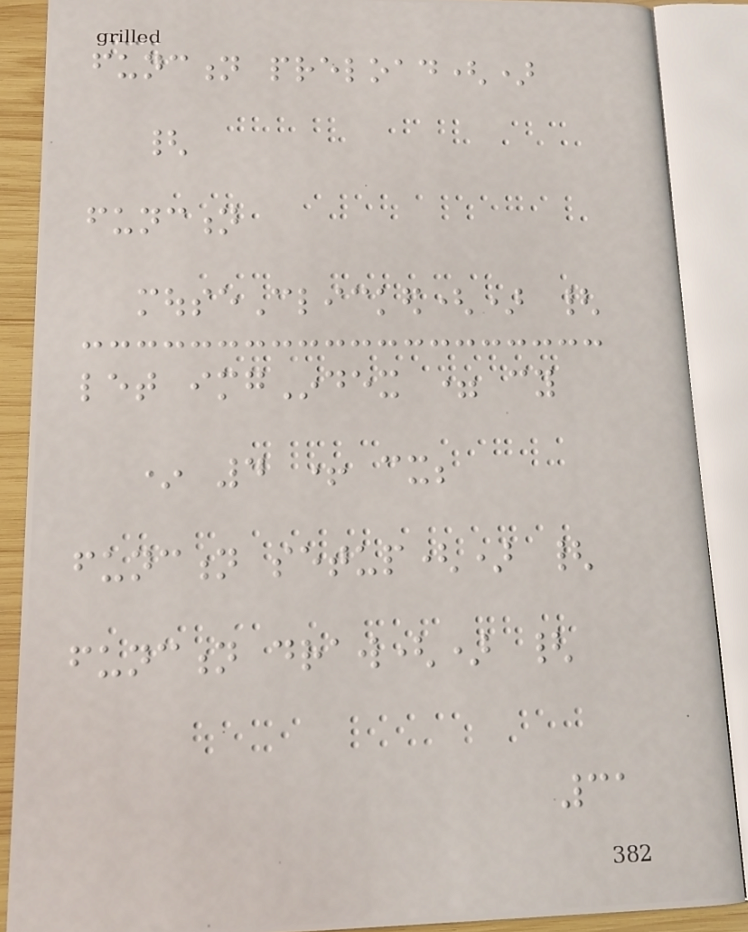function preload()
{
function
mouseClicked() {
let imgIndex = cy
* 4 + cx;
function setup() {
function draw() {
31
